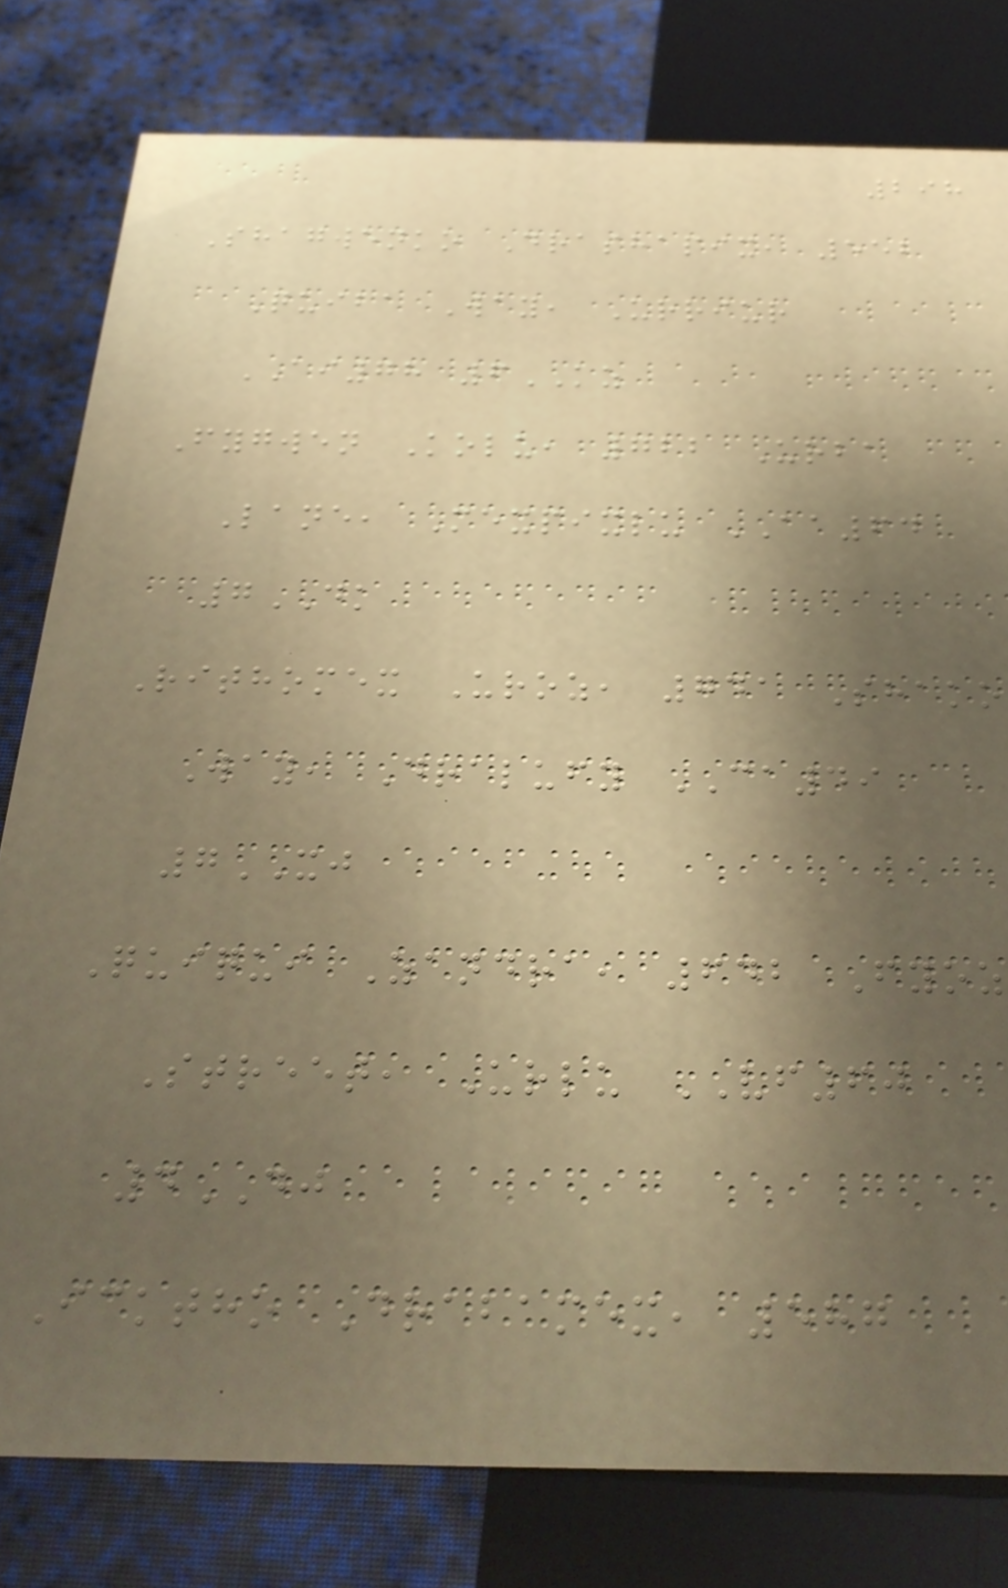298
Shagwenko Drashapix, 552
Quiba Way, Urriur
AI78 6KZ
Fygwen Kolu, 722 Urba
Lane, Mexpixlu AA64
7DK
Rithomex Uroz, 741 Shako
Way, Dralufy CA49
7XJ
Quiqui Zandra, 642 Fyoz
Street, Urlu VF60
4DJ
Icktho Drabamex, 587
